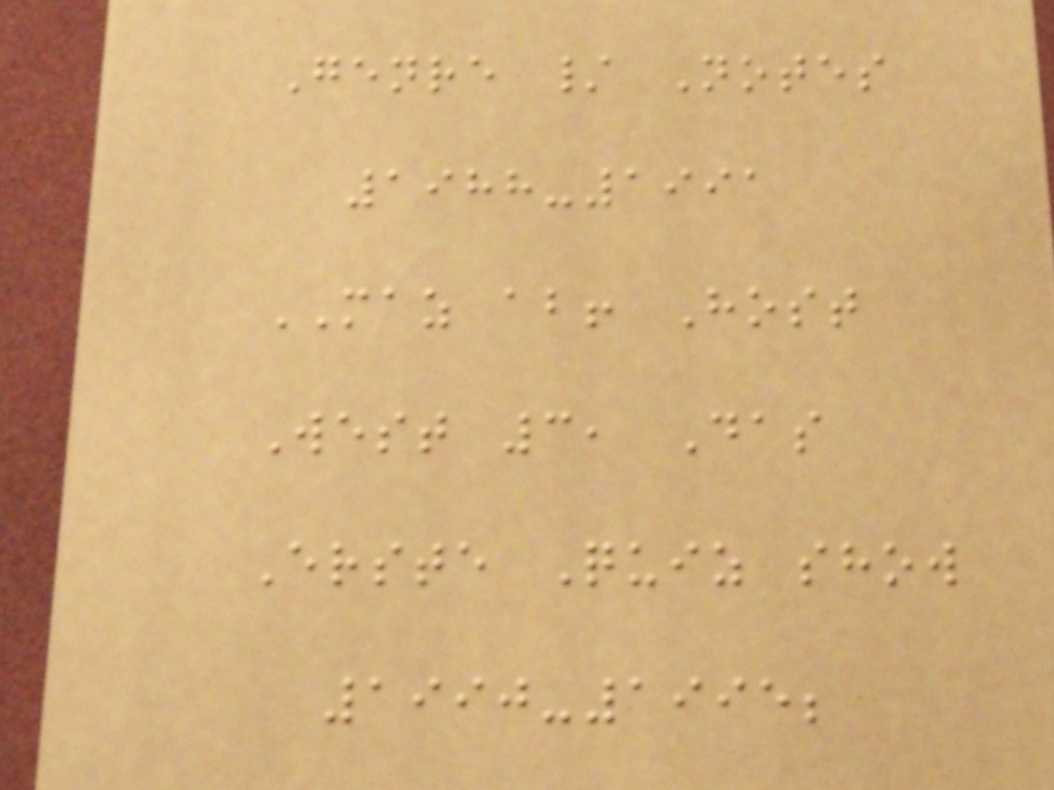Genre / Notes
1988-1991
MAZ ab! Host
West 3, Das
Erste Quiz show
1990-1995;
